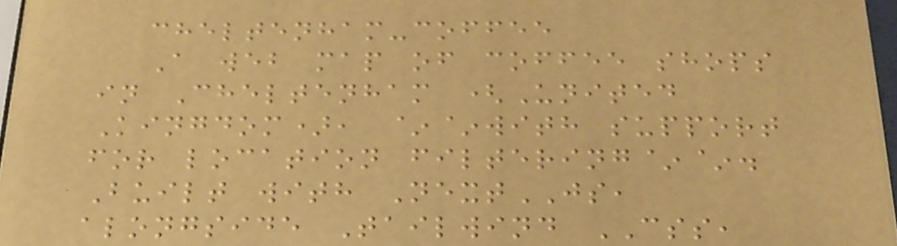cheltenham-coffee
A web map of coffee shops
in Cheltenham (United
Kingdom), ~~with support
for location filtering~~.
Built with NextJS,
alongside Tailwind CSS,
